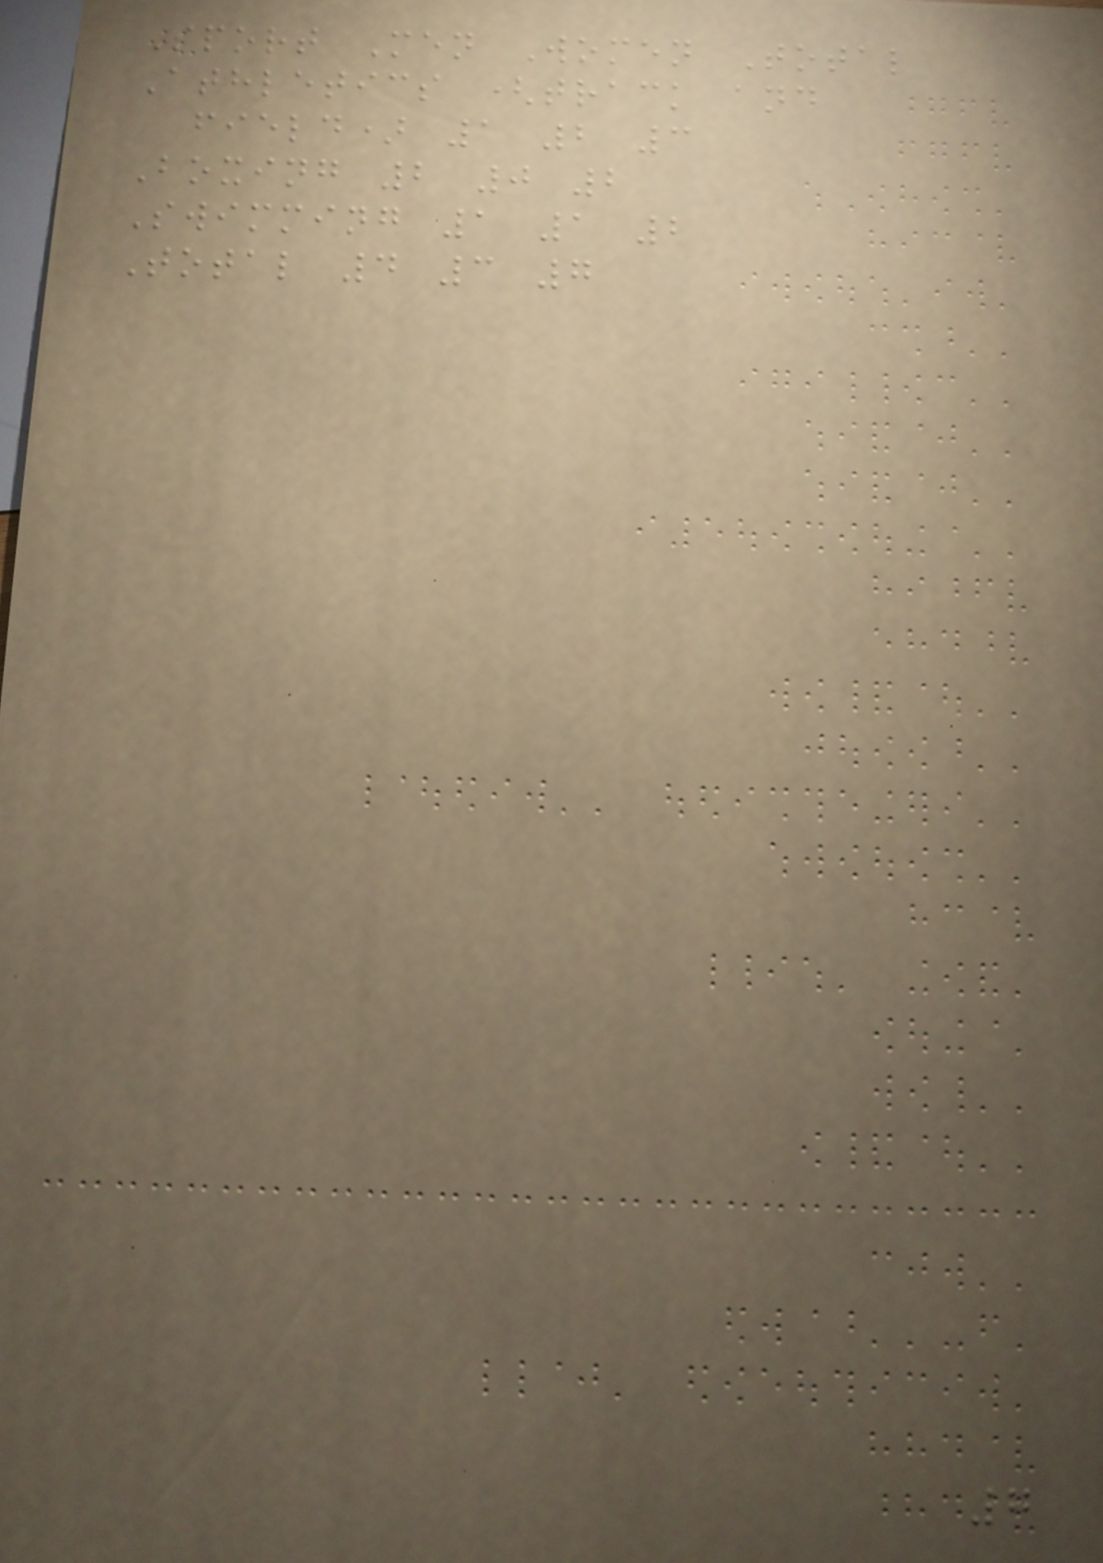Sport Men Women Total
Athletics (track and
field) 1 2 3
Boxing 2 0 2
Swimming 1 1 2
Total 4 3 7
7
